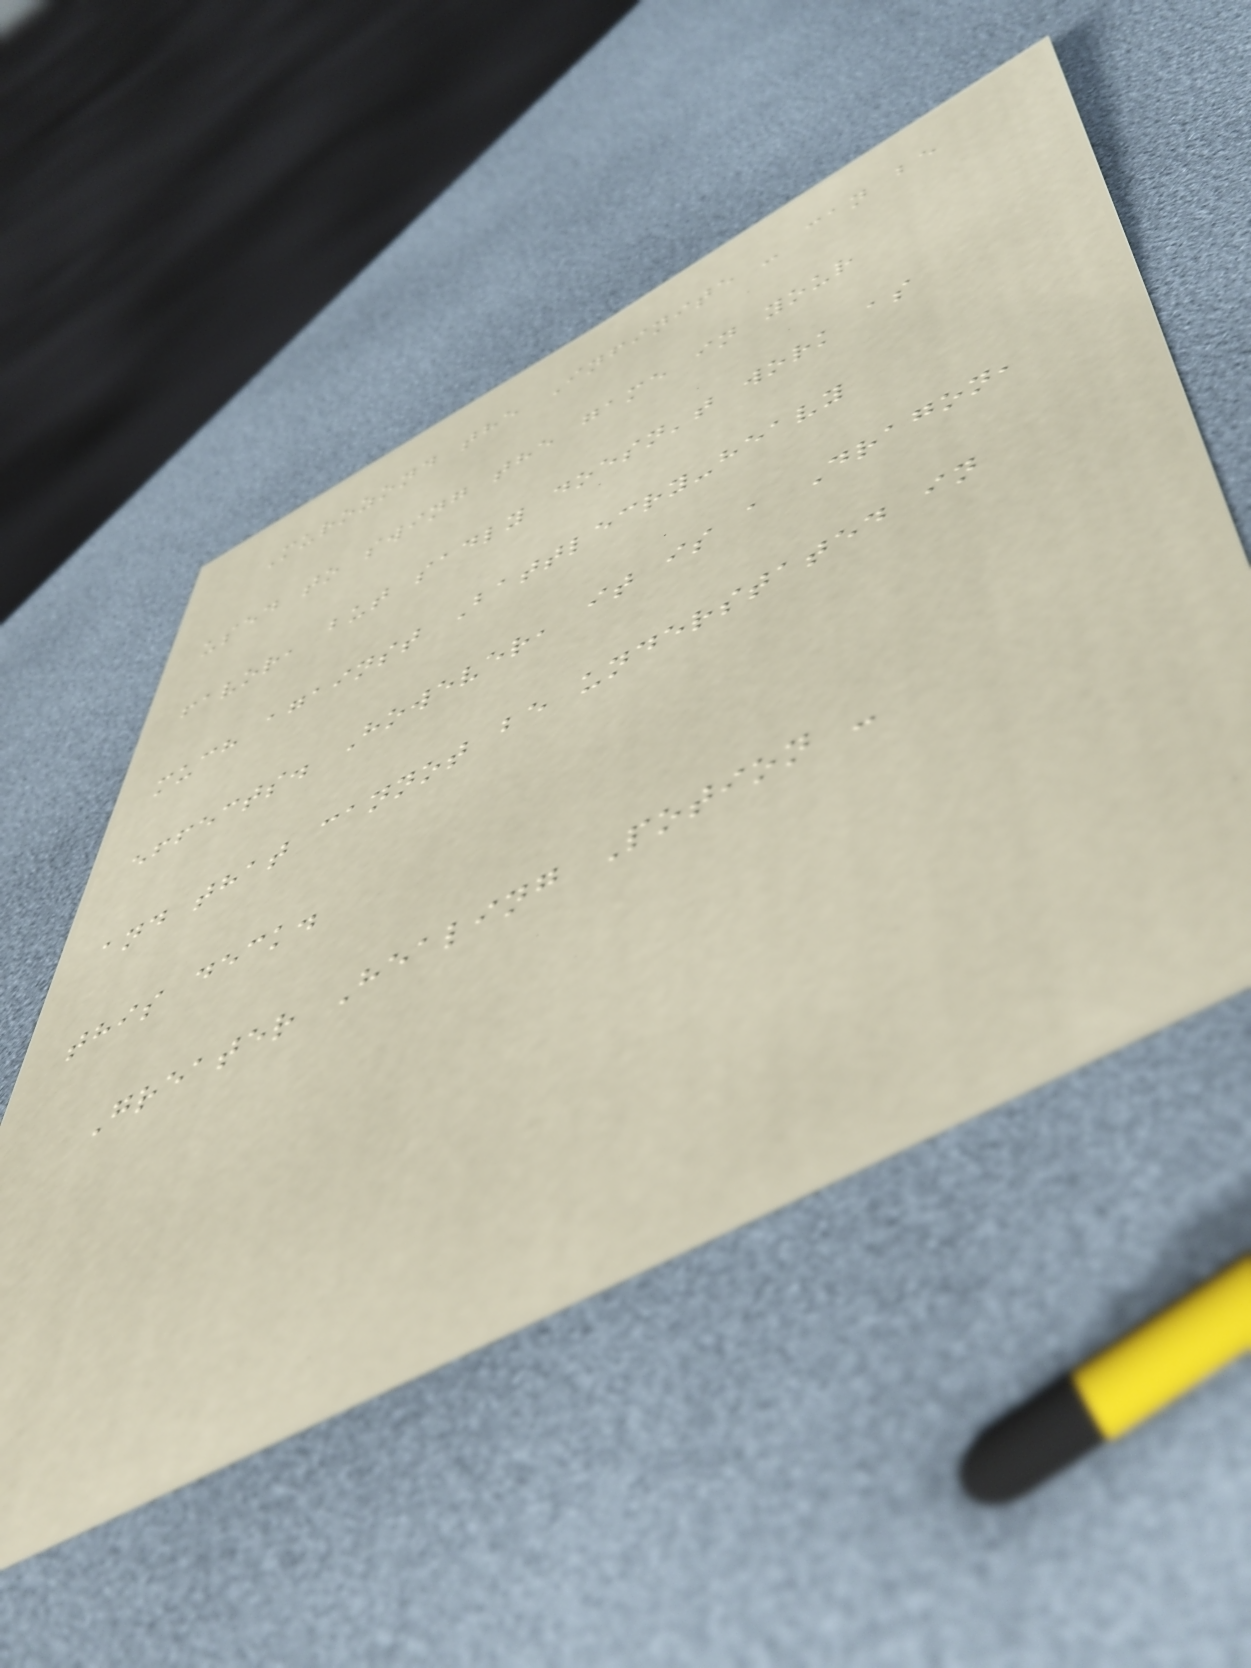Murozond the Infinite - can be
used to swing the game in your
favor, but sadly doesn't work as
much against Battlecry-heavy
effects. However, it is a Dragon,
and that cannot be understated in
this deck.
Greater Healing Potion -
